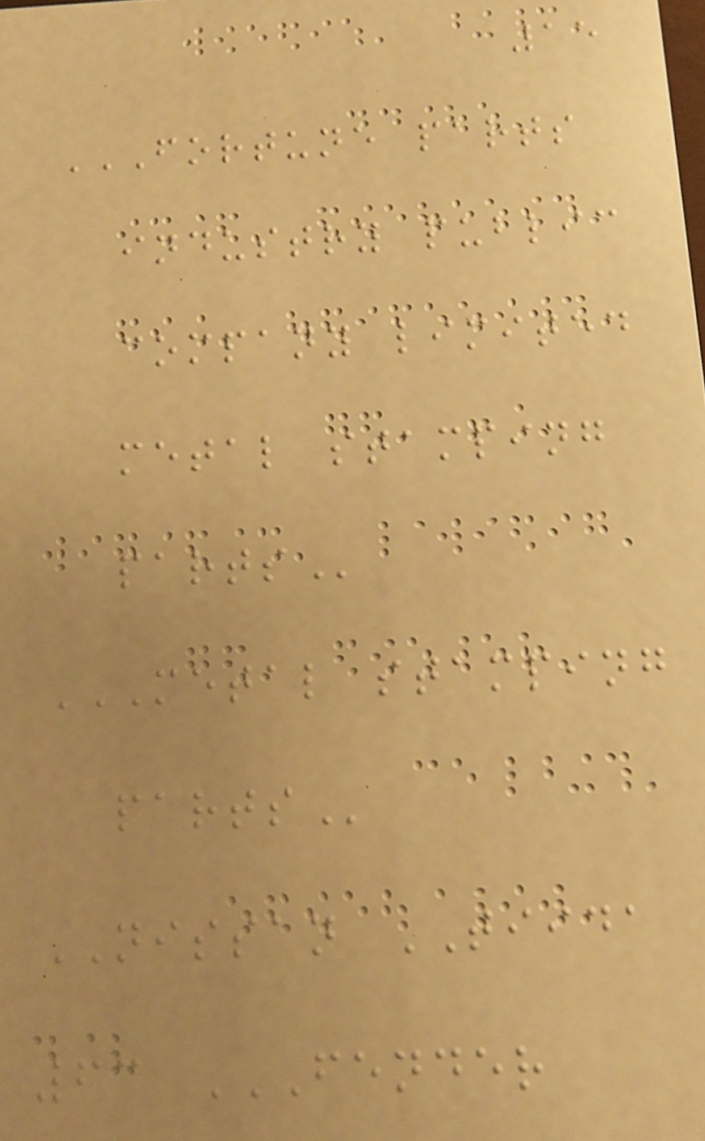15
FORTUNE PARTS
INDUSTRY PUBLIC
COMPANY LIMITED
METAL STAMPING
PARTS
METAL STAMPING
PARTS
NISSAN TIIDA
63 FENDER
